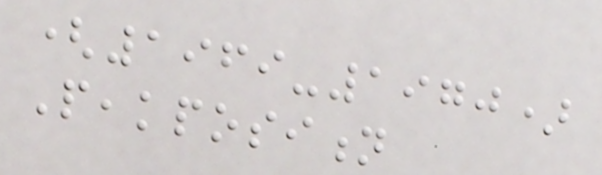(1969-1970)
Peakposition
